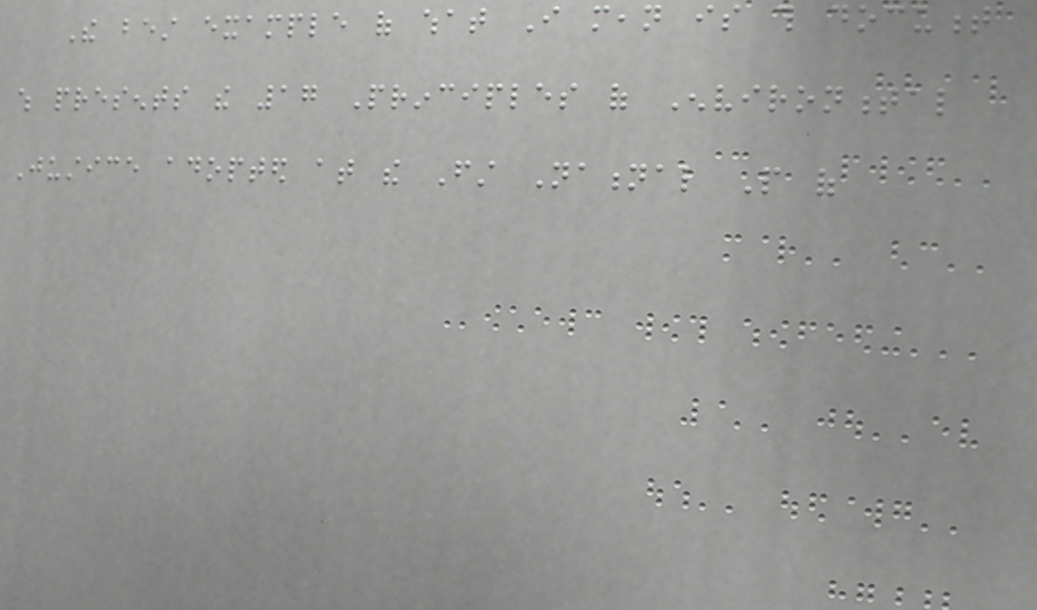The best example of what I mean is this document
which presents the 17 Principles of Environmental
Justice adopted at the First National People of
